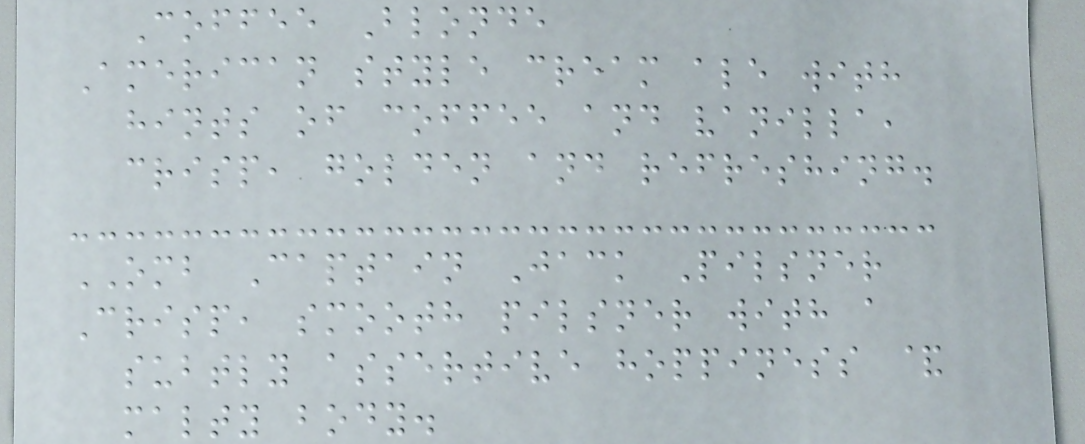Coffee Blonde
American style cream ale with
hints of coffee and vanilla,
crisp, golden and refreshing.
OMB Captain Jack Pilsner
Crisp, smooth pilsner with a
subtly assertive hoppiness &
malty body.
